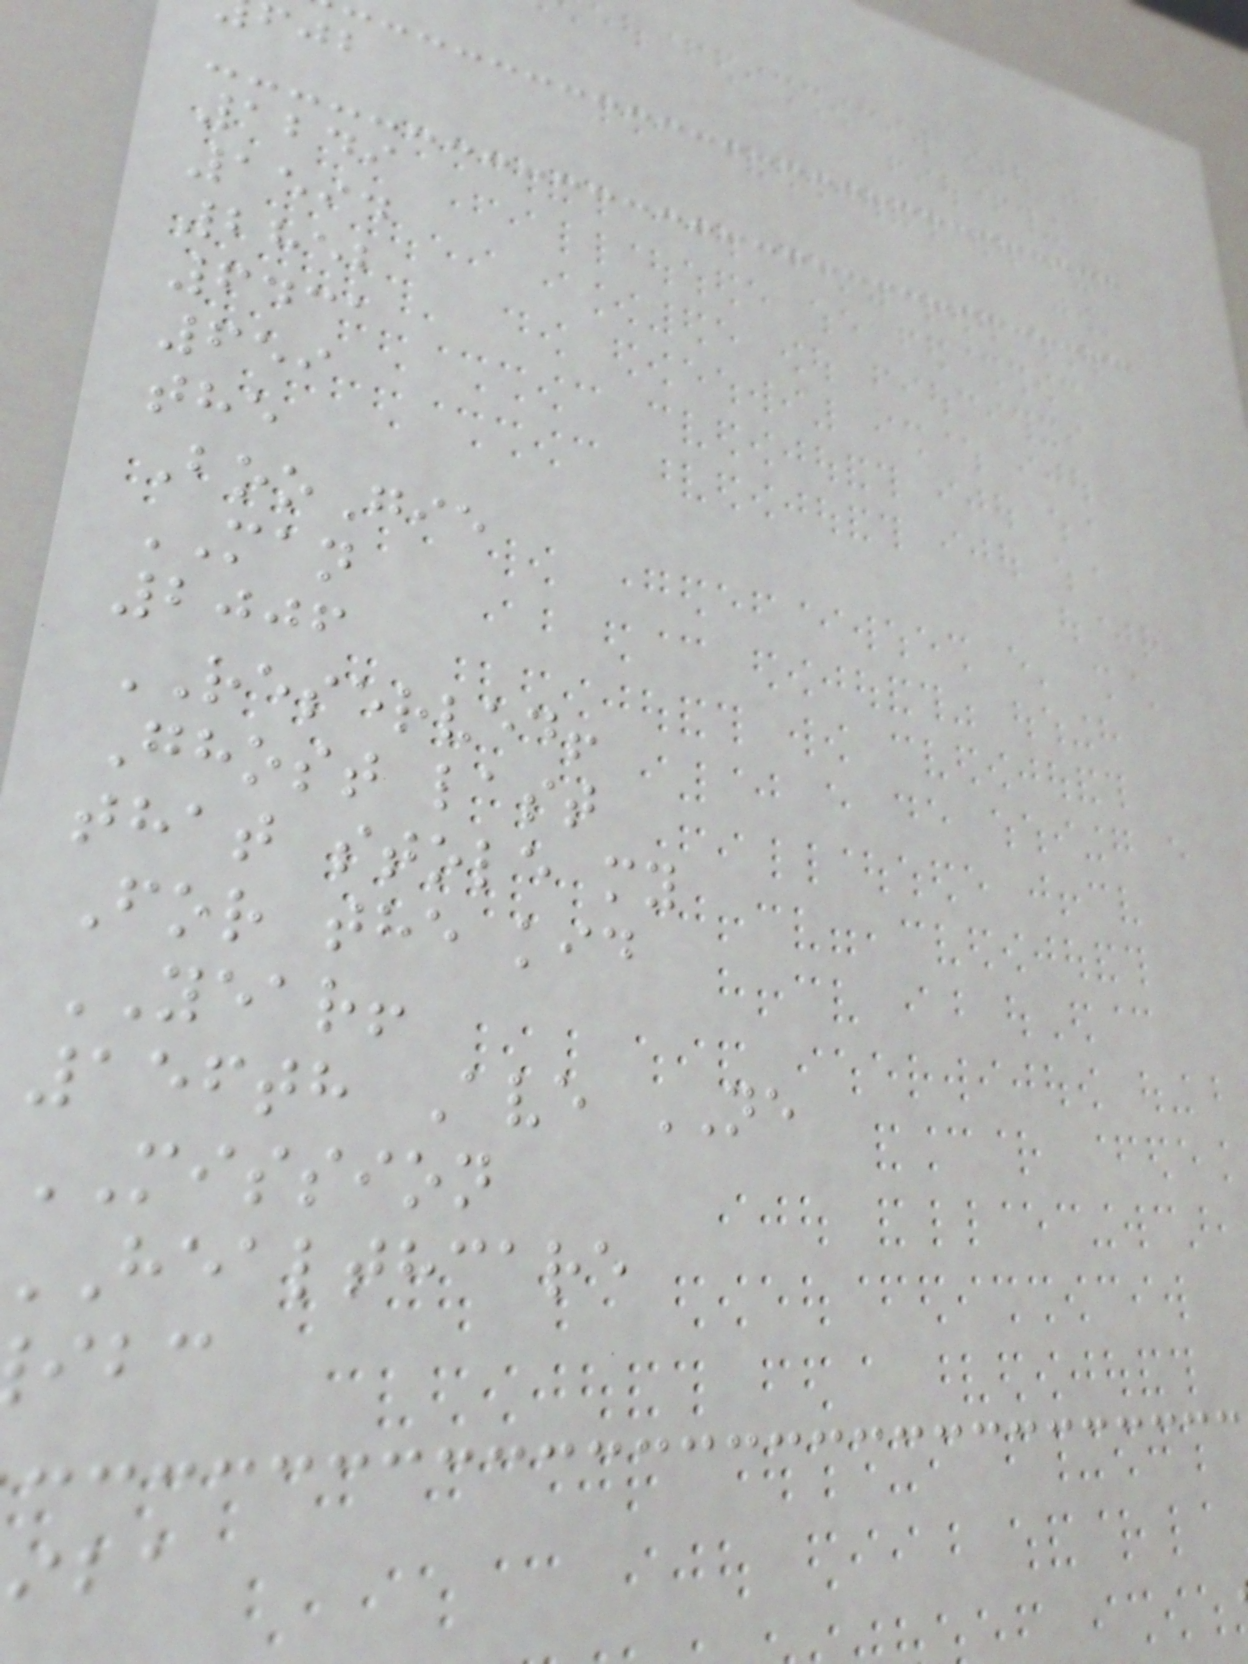1249
1594
2852
6431
659
the
BooGie
MAN
2006
RESERVED!
Ghost last
that stole my
For the kid
YEAR!
156th Ave NE
MISSION
healthcare
